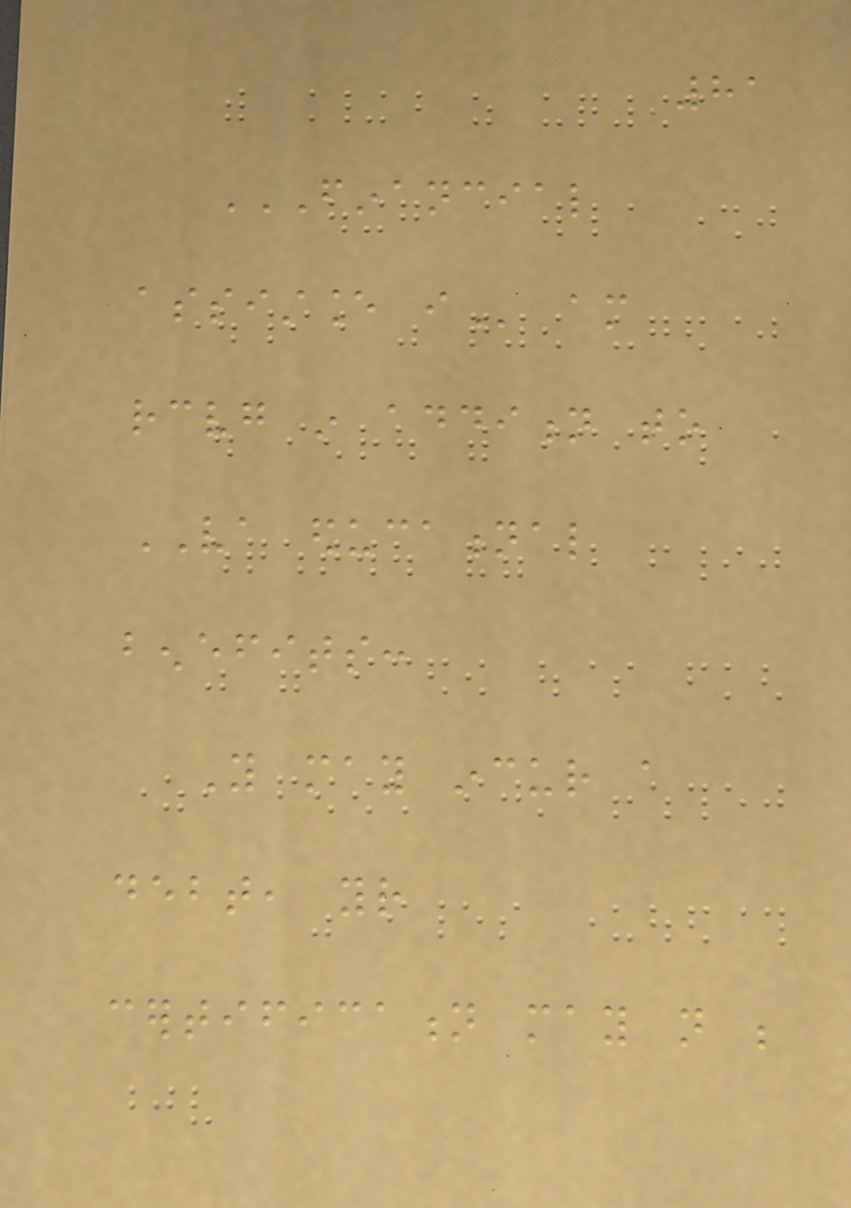81
FINANCIAL
ASSISTANCE I am
receiving in addition to
VA educational
benefits:
You may incur a
debt, your
certification may not be
